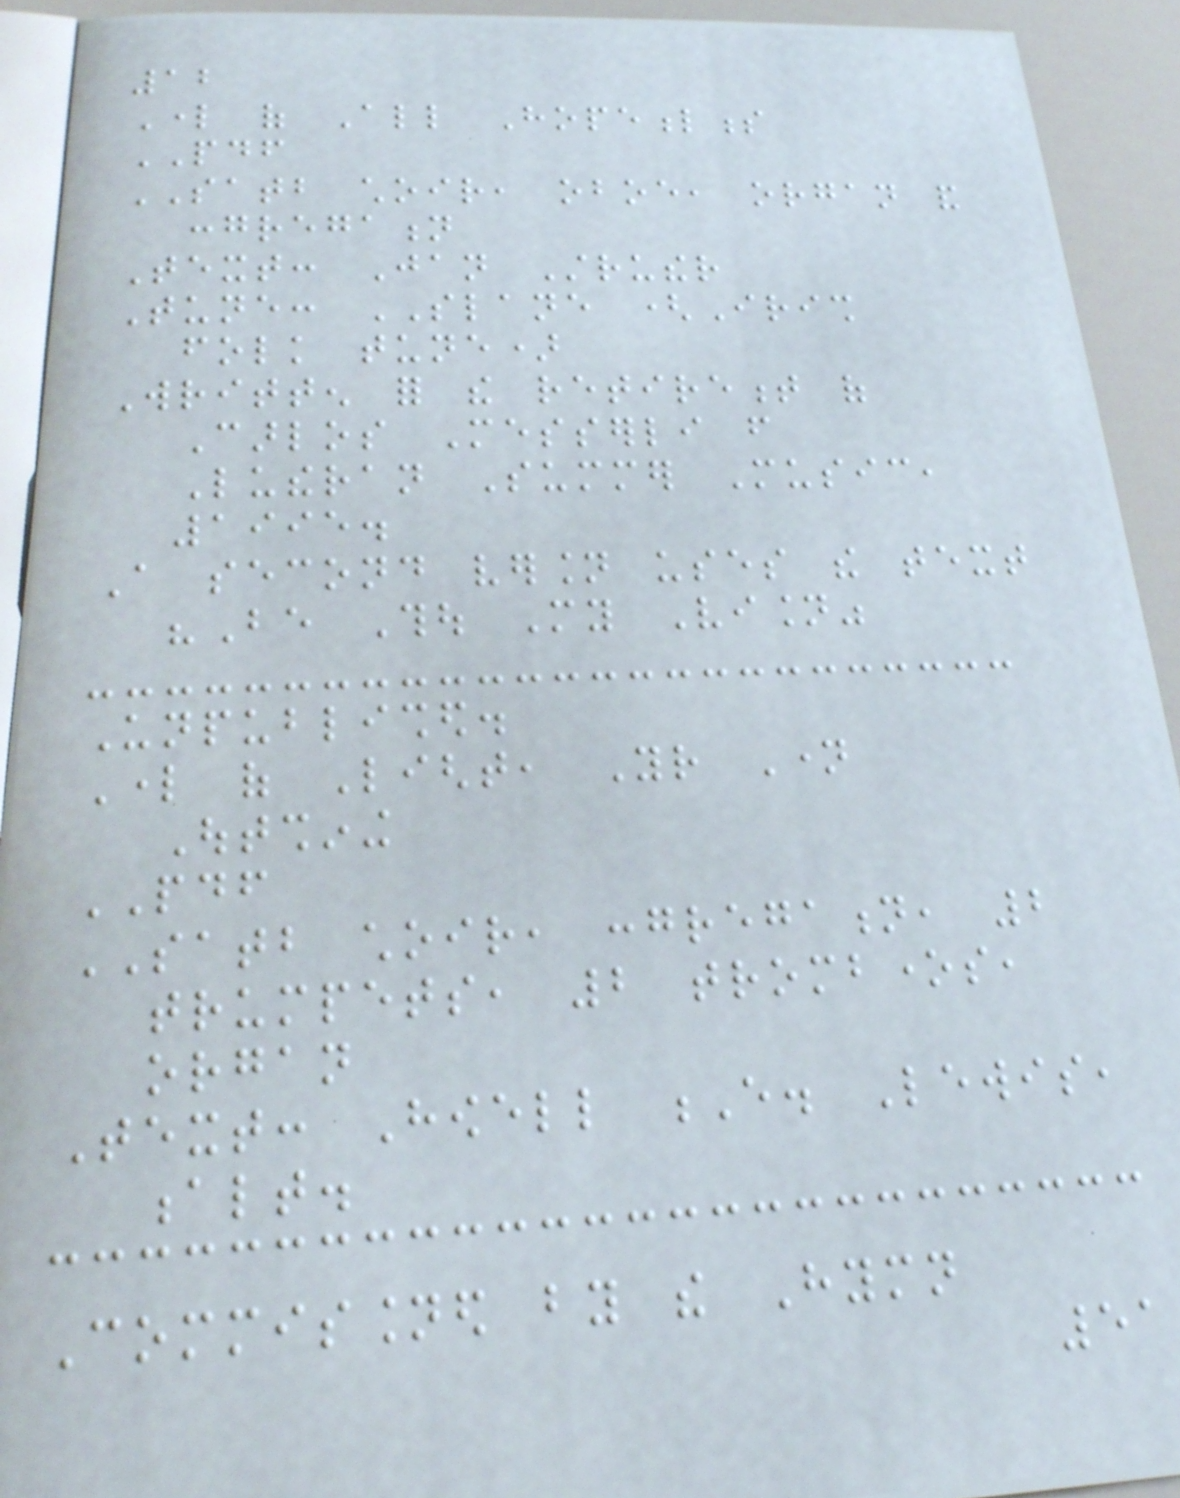12
Lord of All Hopefulness
PDF
SATB choir, oboe, organ and
congregation
Text: Jan Struther
Tune: SLANE (Irish
folk tune)
Written for the retirement of
Carlos Messerli from
Lutheran Summer Music,
1995.
A second version uses the text
"Be Thou My Vision"
Unpublished.
Lord of Light, Your Name
Outshining
PDF
SATB choir, congregation, 2
trumpets, 2 trombones,
organ
Text: Howell E. Lewis,
alt.
Commissioned by the Hymn
51
